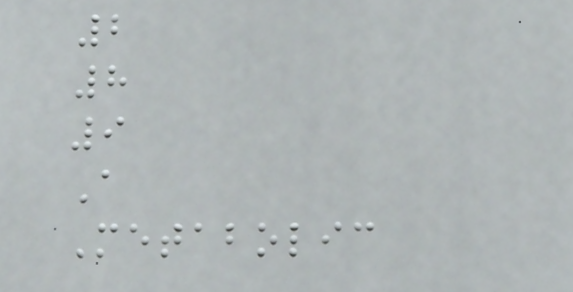2
8
9
A
Metabolic
